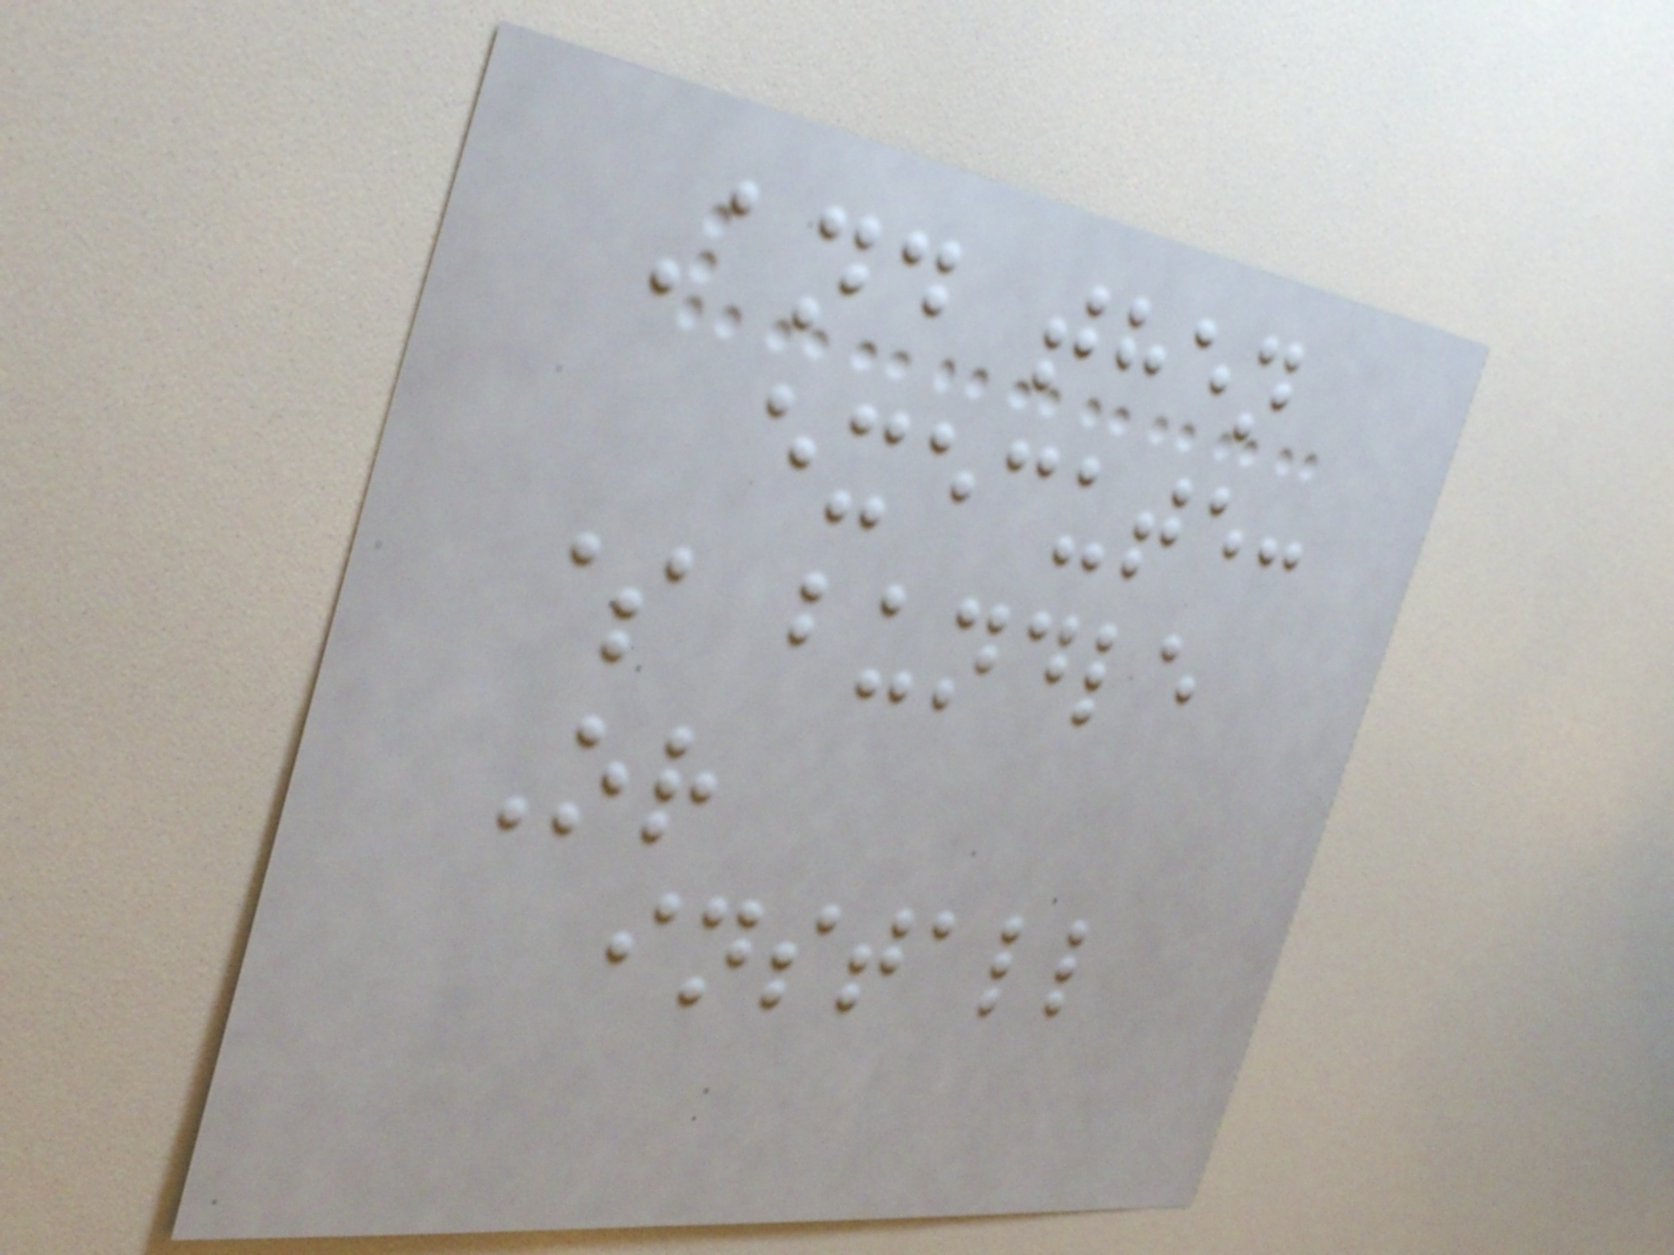And then
execute:
$ bundle
Or
install
